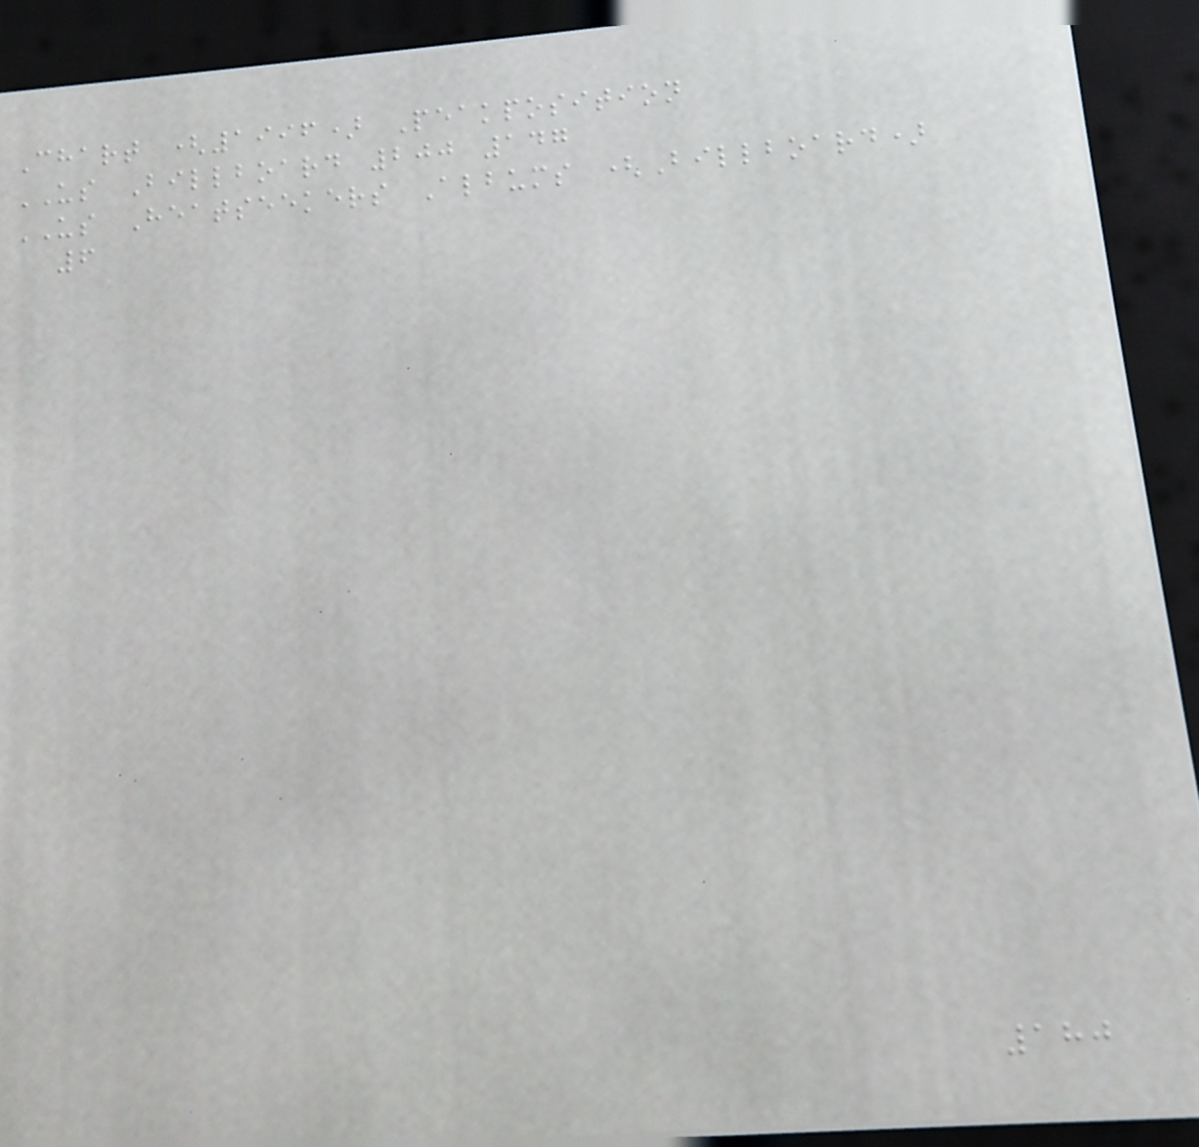Chart (1996) Peakposition
US Billboard 200 147
US Heatseekers Albums (Billboard)
6
180
